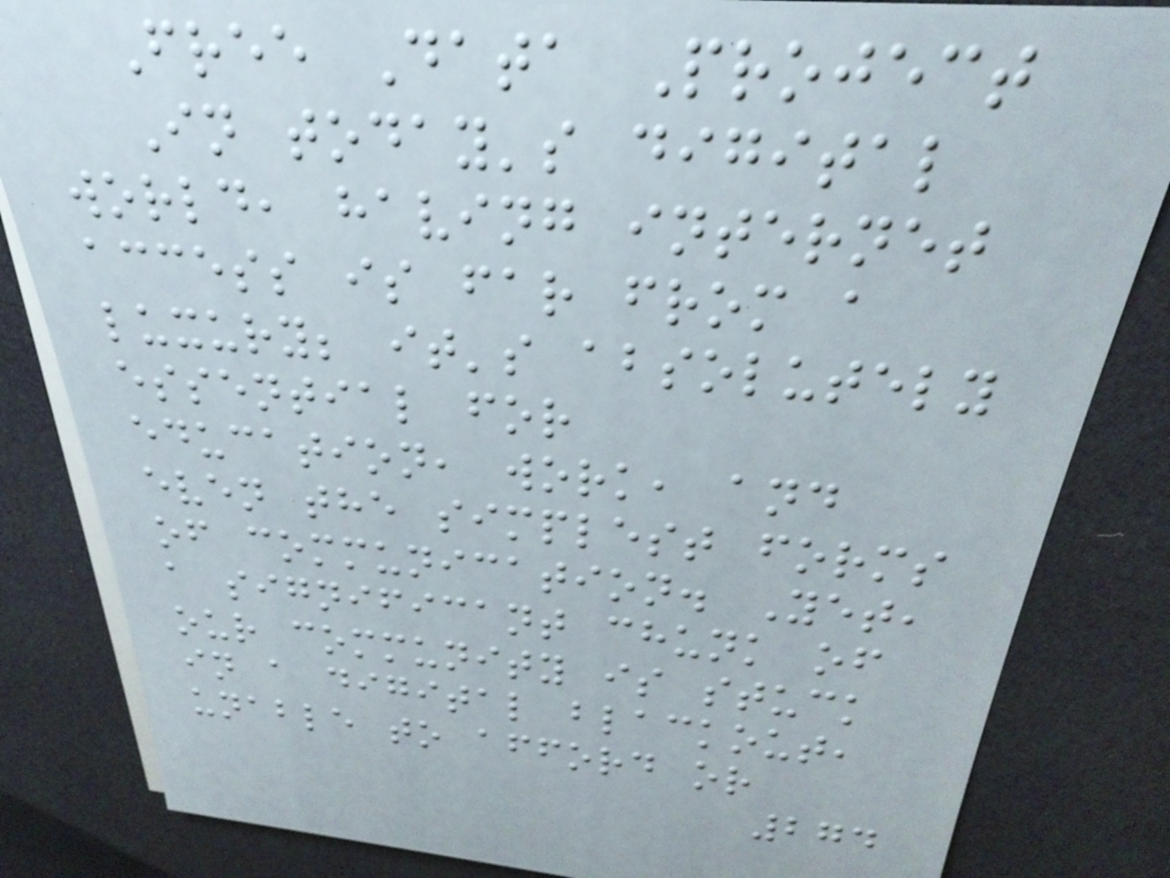Free Data Project
In today's digital
world, having internet
access is far from a
luxury; it's absolutely
essential for
education, work, and
even the simplest forms
of communication. Yet,
a significant chunk of
our community is stuck
in a digital blackout,
unable to afford or
274
